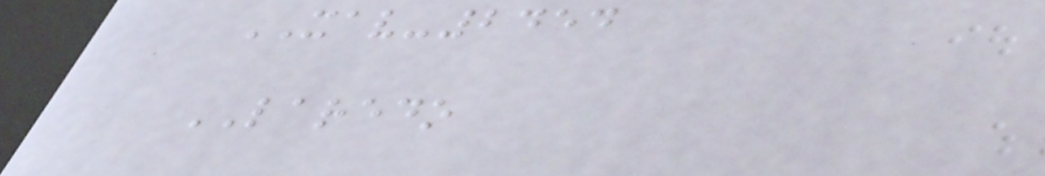XAV-2454
LAREDO
